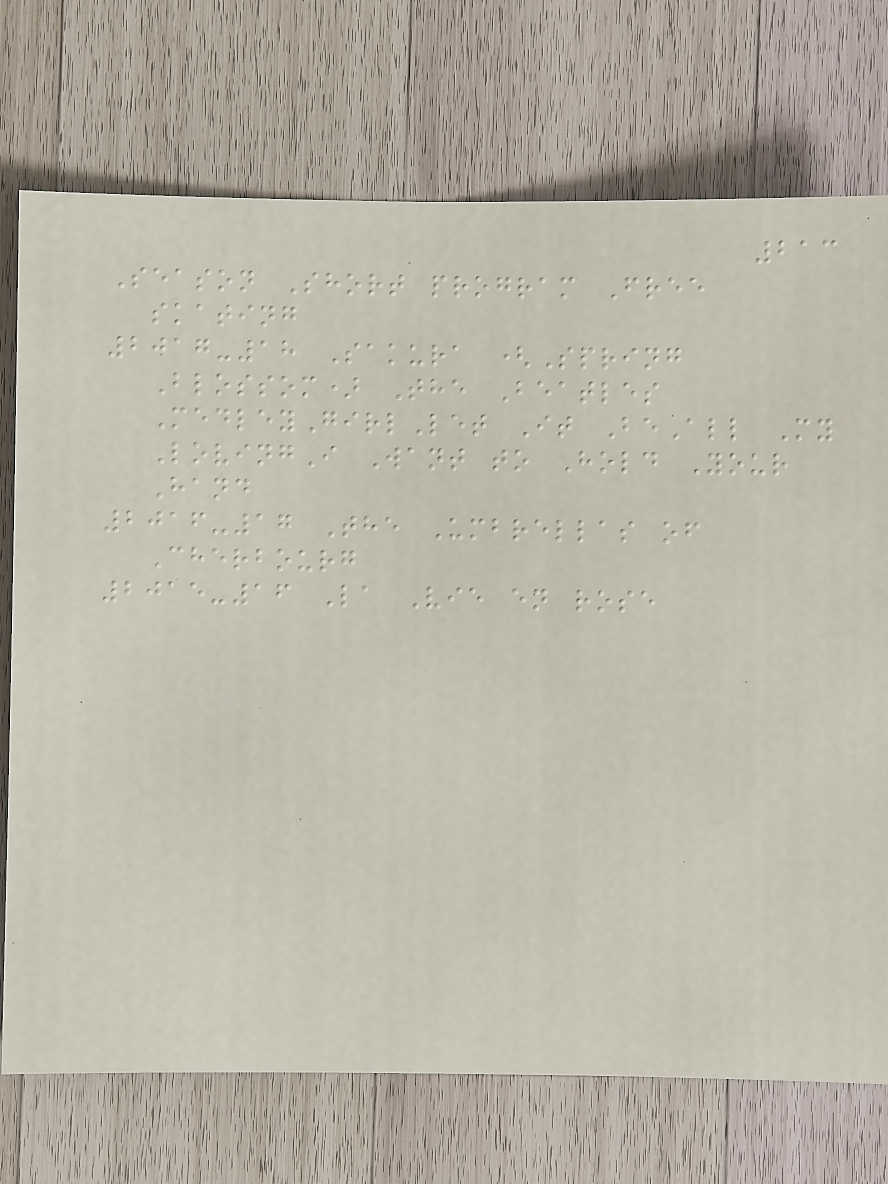213
Season Short program Free
skating
2017-18 Sakura (Spring
Blossom) The Beatles
MedleyGirlLet It BeAll My
LovingI Want to Hold Your
Hand
2016-17 The Umbrellas of
Cherbourg
2015-16 La Vie en rose
